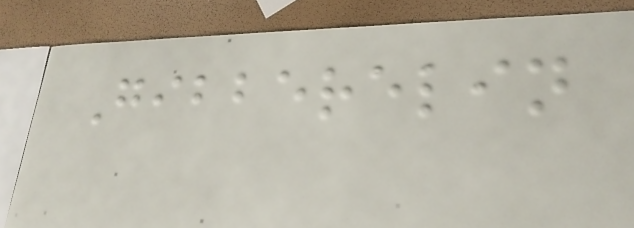Gibberelin
